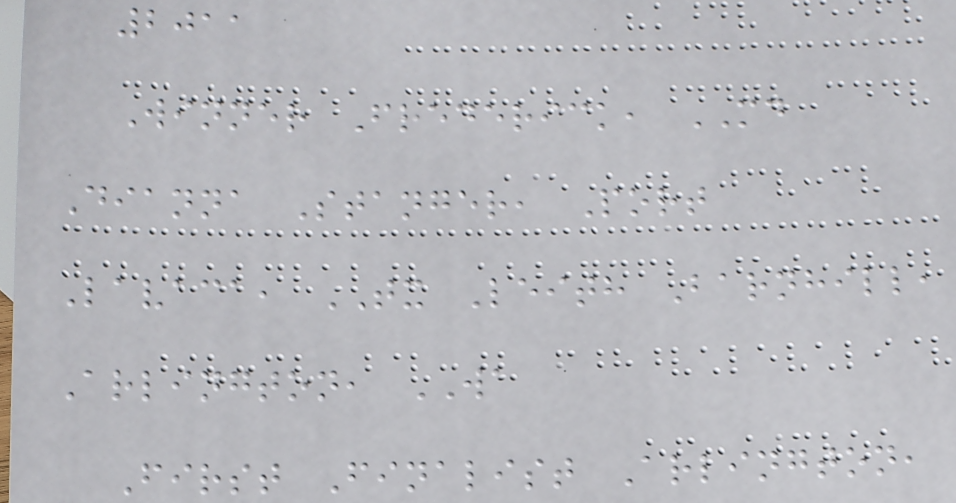2011
Winner Frederick, MD
Dianna Stanger, Port
Lavaca, TX Leith Barnhill,
Arlington, WA
First Finalist Arlington,
